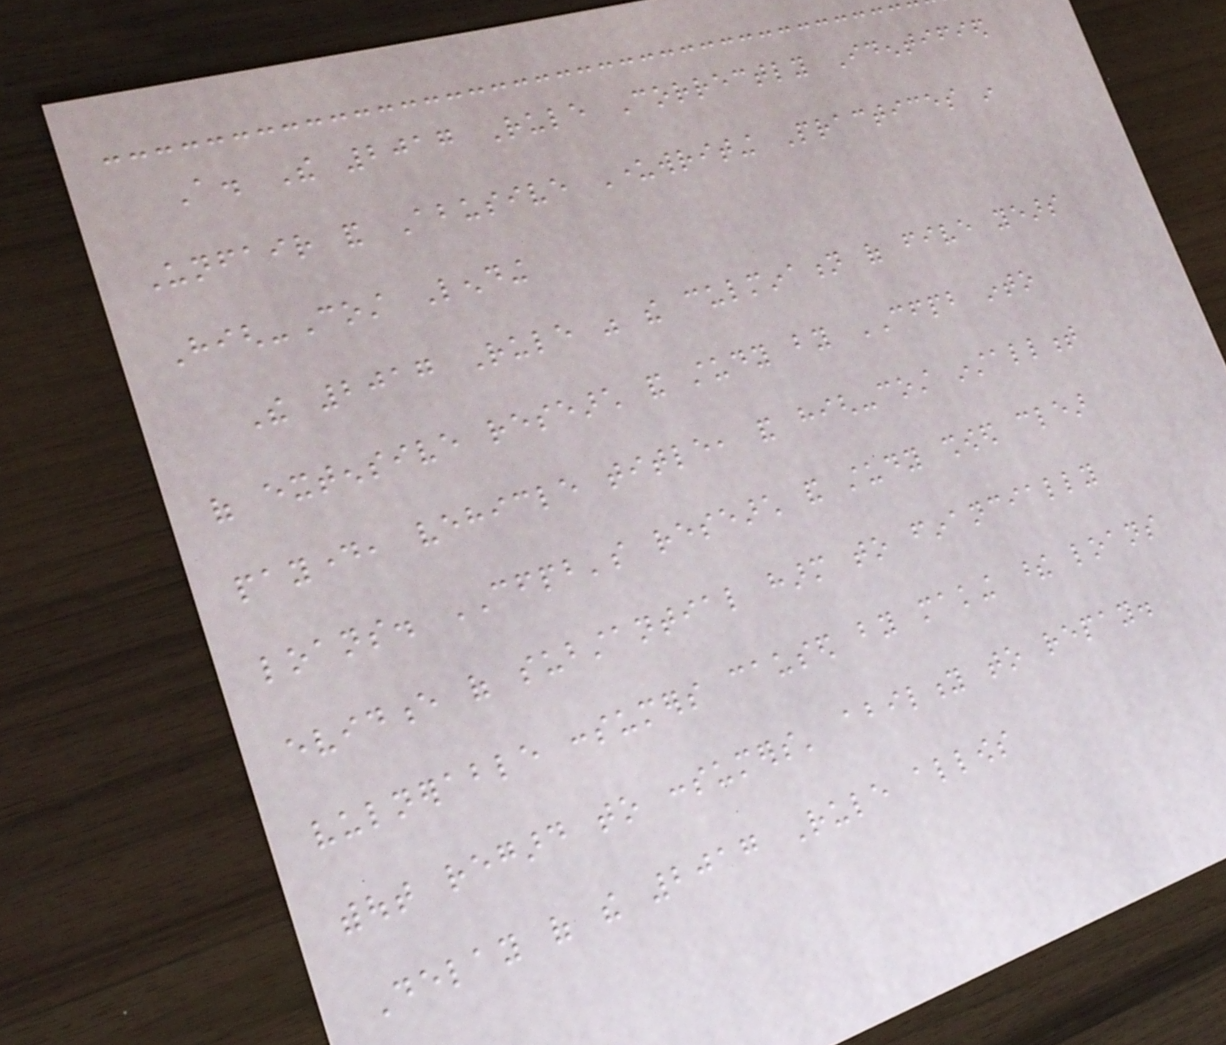A. The 2017 Rule Correctly Identified
Unfair and Abusive Underwriting Practices in
High-Cost Lending
The 2017 Rule was the culmination of five years
of extensive research and study by CFPB into
payday, vehicle title, and high-cost installment
loans. CFPB's research and study showed clear
evidence of substantial harm to financially
vulnerable consumers caused by making these loans
without regard to consumers' ability to repay.
Delay of the 2017 Rule allows
